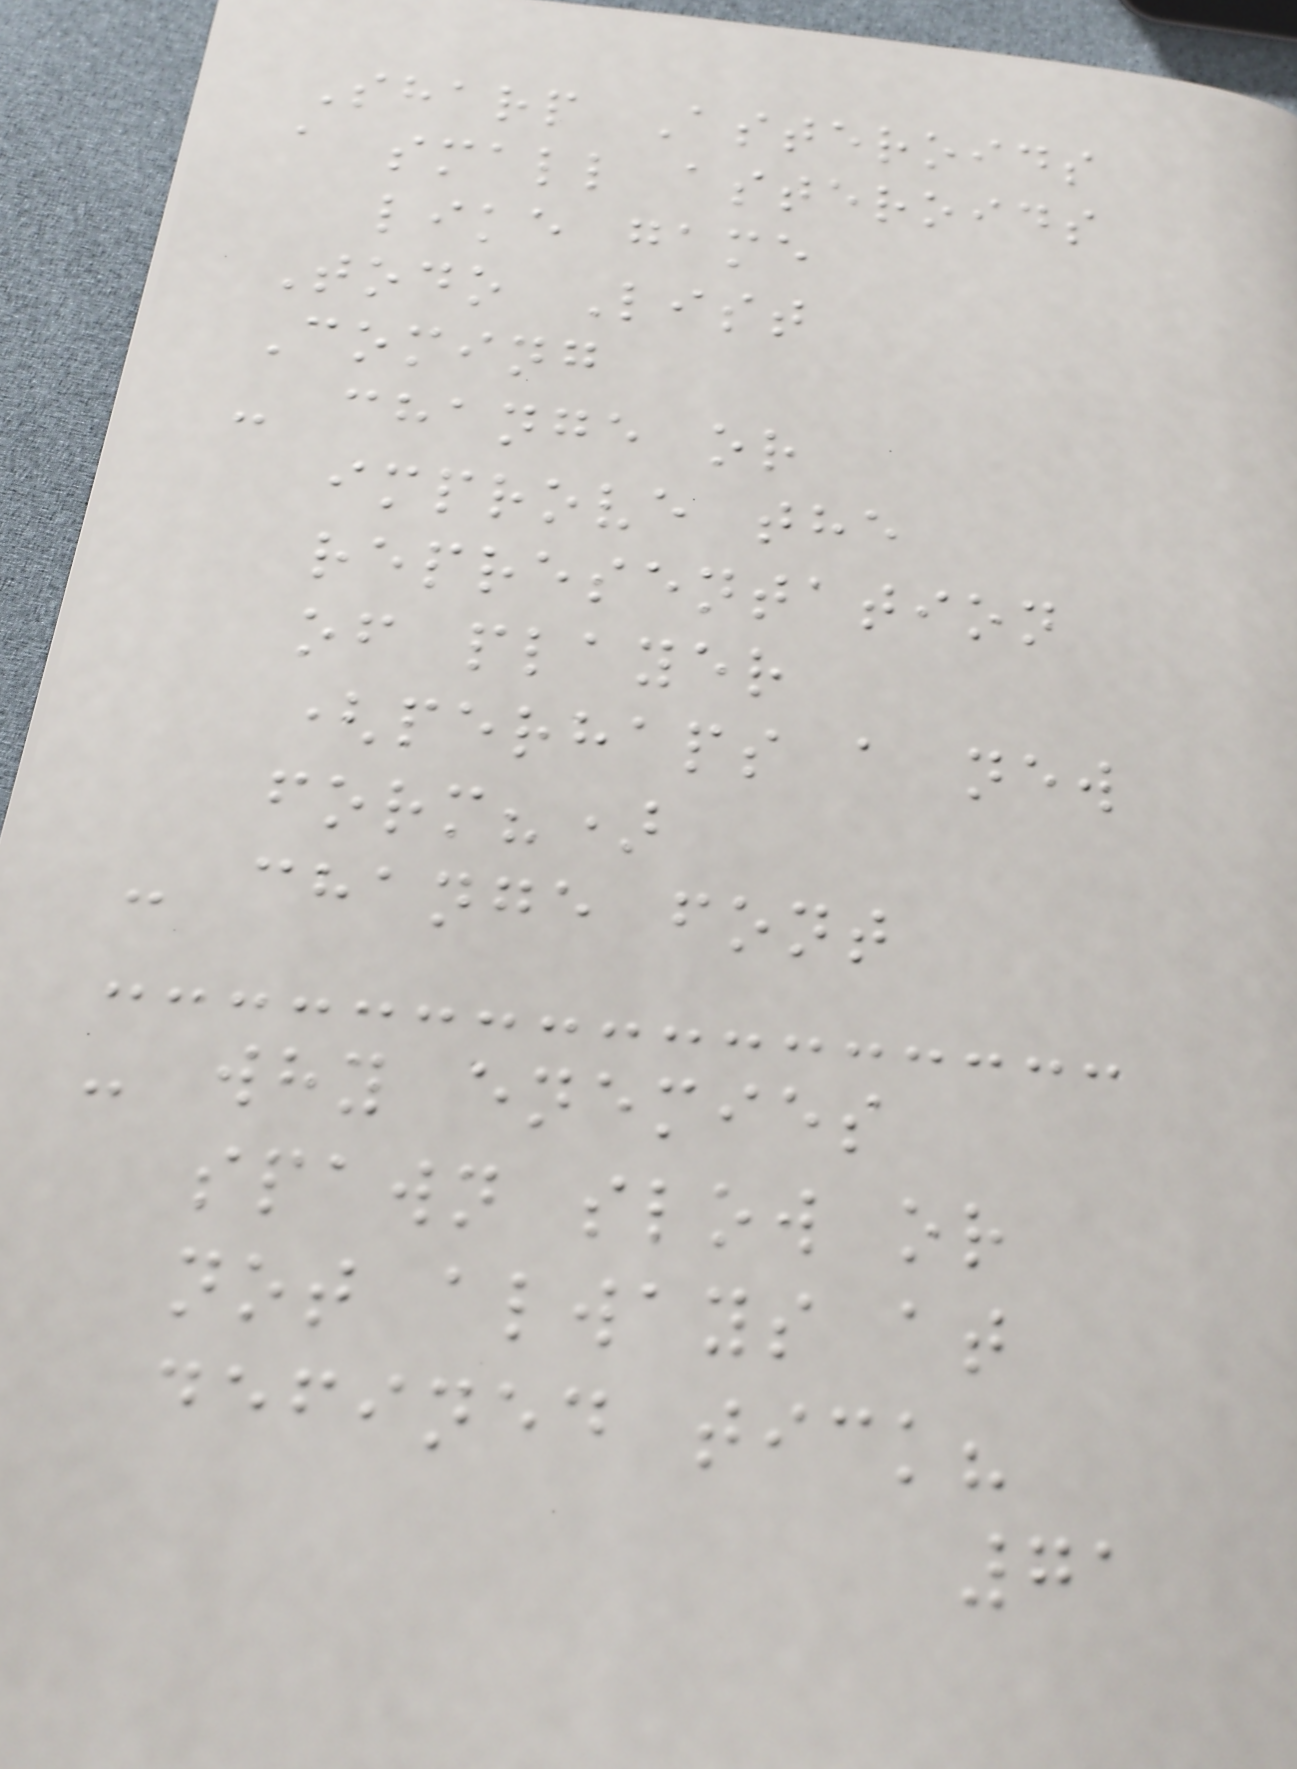Sharp Asteroids
a small asteroids
like game
Todo List
Coming
- change or
improve the
representation
of player
(perhaps a new
form?)
- change font
- why enemies
spawn slow or
not always at
defined tick?
71
